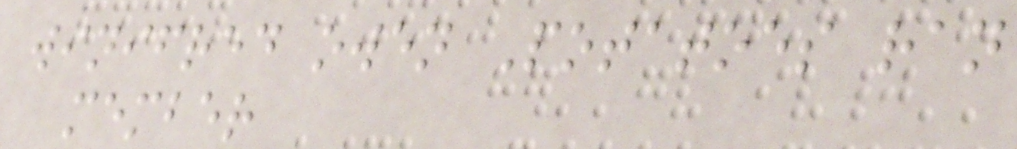winifred owen Potatoes ran
member
